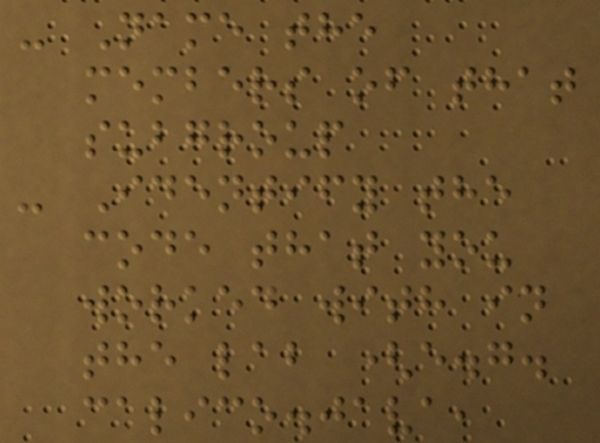- Name the
members of that
subgroup
- Identify the
code that you
worked with in
the lab (e.g.
calico.java,
